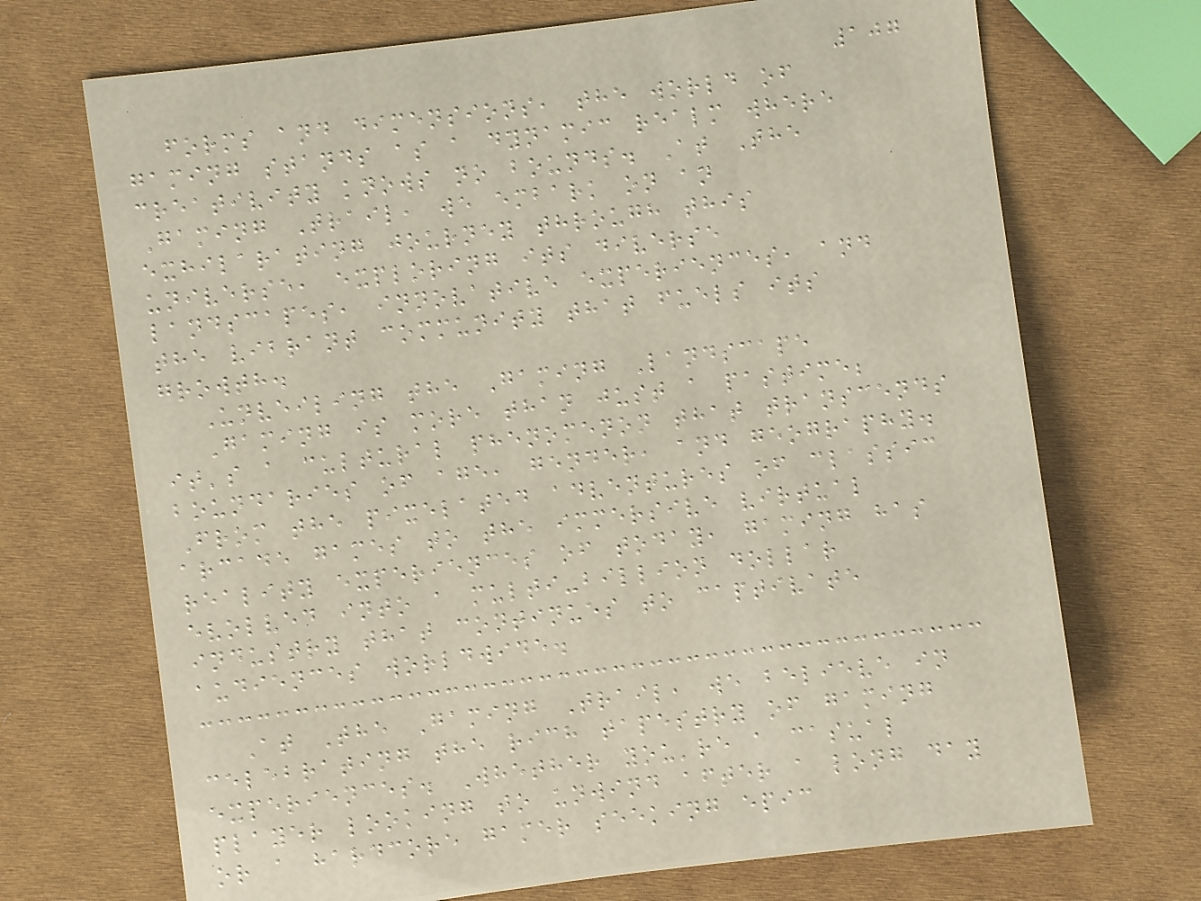107
forms and dimensions, the world of
gaming stands as a dynamic realm where
creativity knows no bounds. At The
Gaming Trail, we embark on an
exhilarating journey through this
universe, exploring its diverse
landscapes, innovative experiences, and
the vibrant community that fuels its
growth.
Unveiling the Gaming Landscape
Gaming is more than just a pastime;
it's a cultural phenomenon that transcends
boundaries of age, gender, and geography.
From the pixelated adventures of classic
arcade games to the immersive virtual
reality experiences of today, gaming has
evolved into a multi-billion dollar
industry that continues to captivate
audiences worldwide.
At The Gaming Trail, we believe in
celebrating the rich tapestry of gaming
experiences. Whether you're a casual
player looking to unwind after a long day
or a hardcore gamer seeking epic
